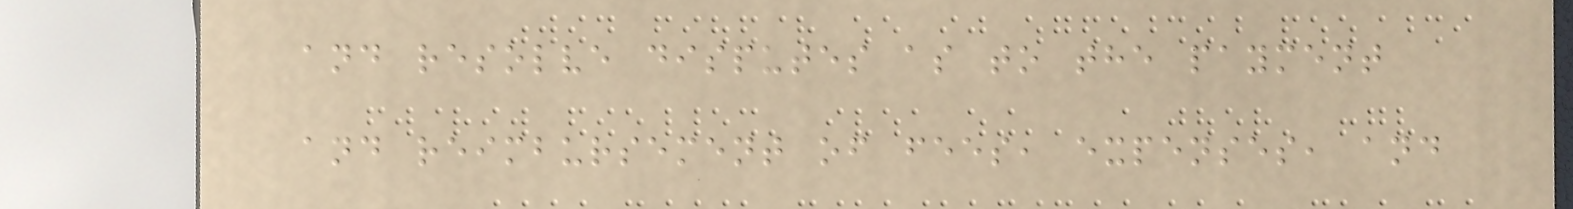and resolve disputes as to the payment
and reimbursement of fees, expenses, and
